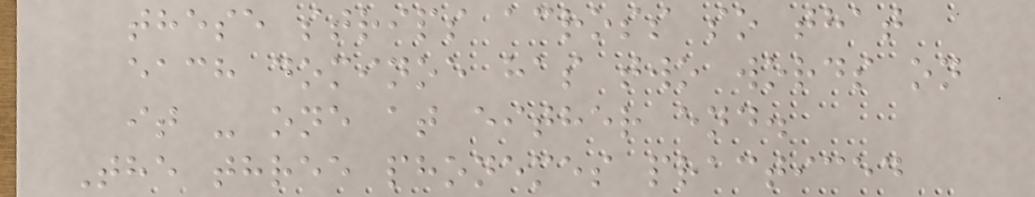these strips across so that
each dominoe has two words on
it - one at either end.
The three phonemes practiced
